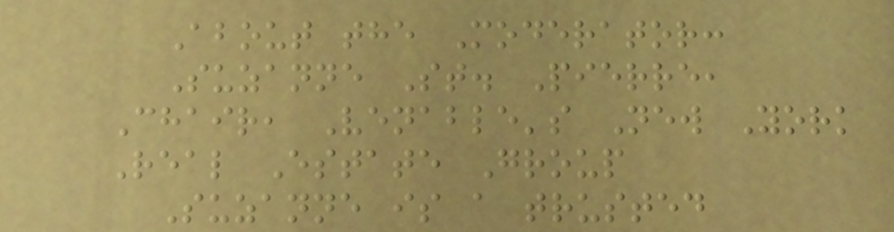About the Moderator:
Suzanne St. Pierre,
Chair, Venable's New York
Real Estate Group
Suzanne is a trusted
